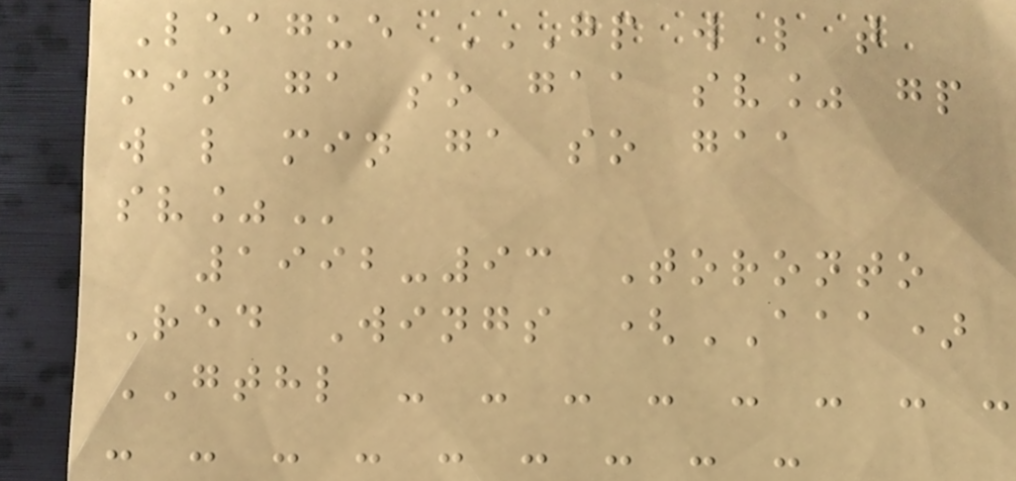League GP W L T
MIN GA SO GAA SV% GP
W L MIN GA SO GAA
SV%
1992-93 Toronto
Red Wings (AAA)
GTHL - - - - - - - -
- - - - - - - - -
